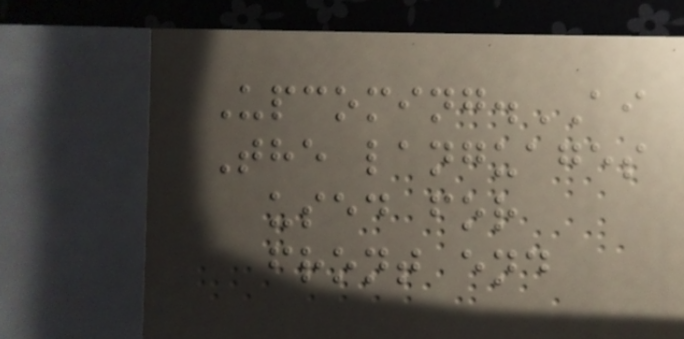Upcoming.AI
The languages
used for
front end
